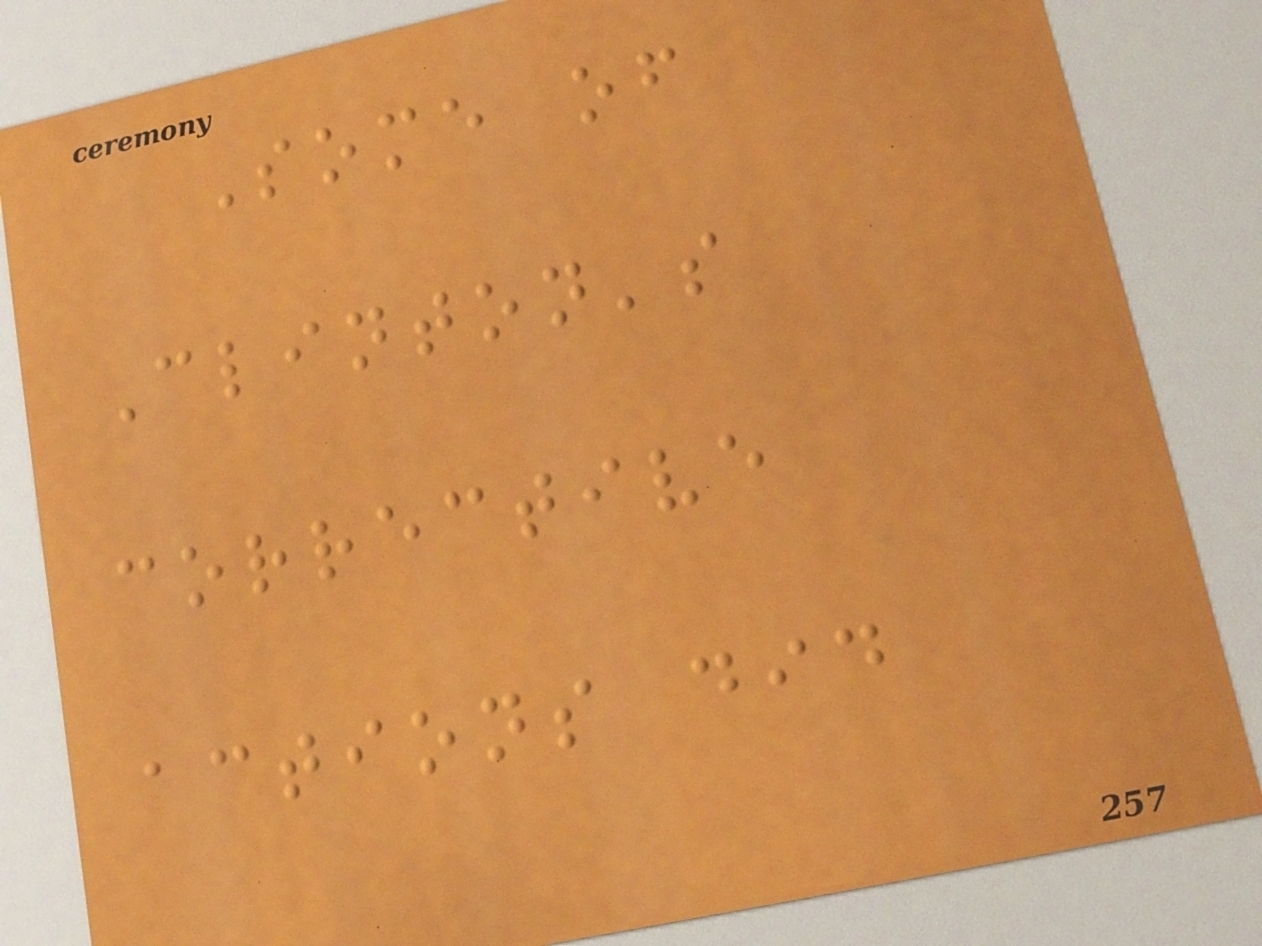Some of
Clinton's
corrective
actions did
